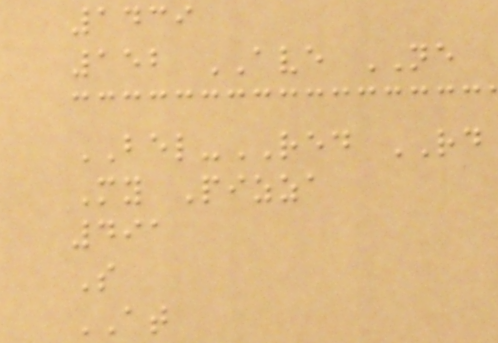1439
152 AVE NE
BEL-RED RD
My Pizza
491
S
AT
